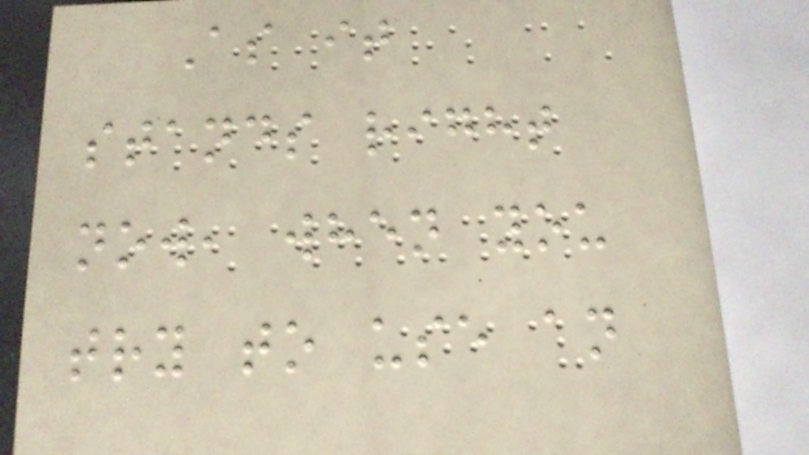As it
stands right
now, when you
try to use an
